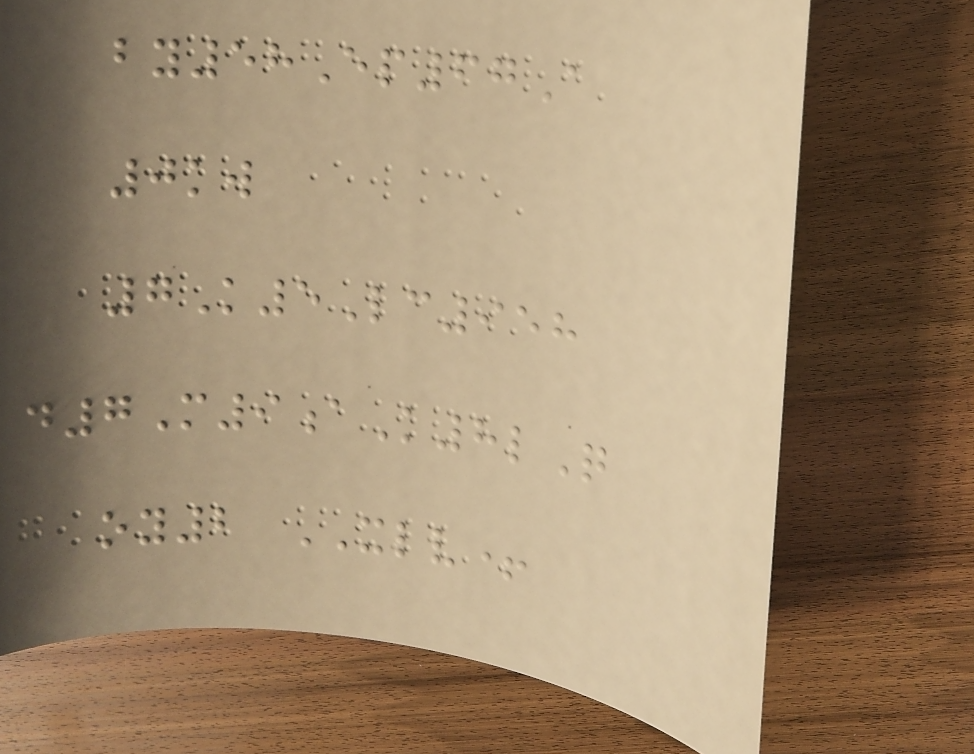by58Ep67A
0kw
7K5Lc958
d7M9aK8lQ
oy2 XLV+
